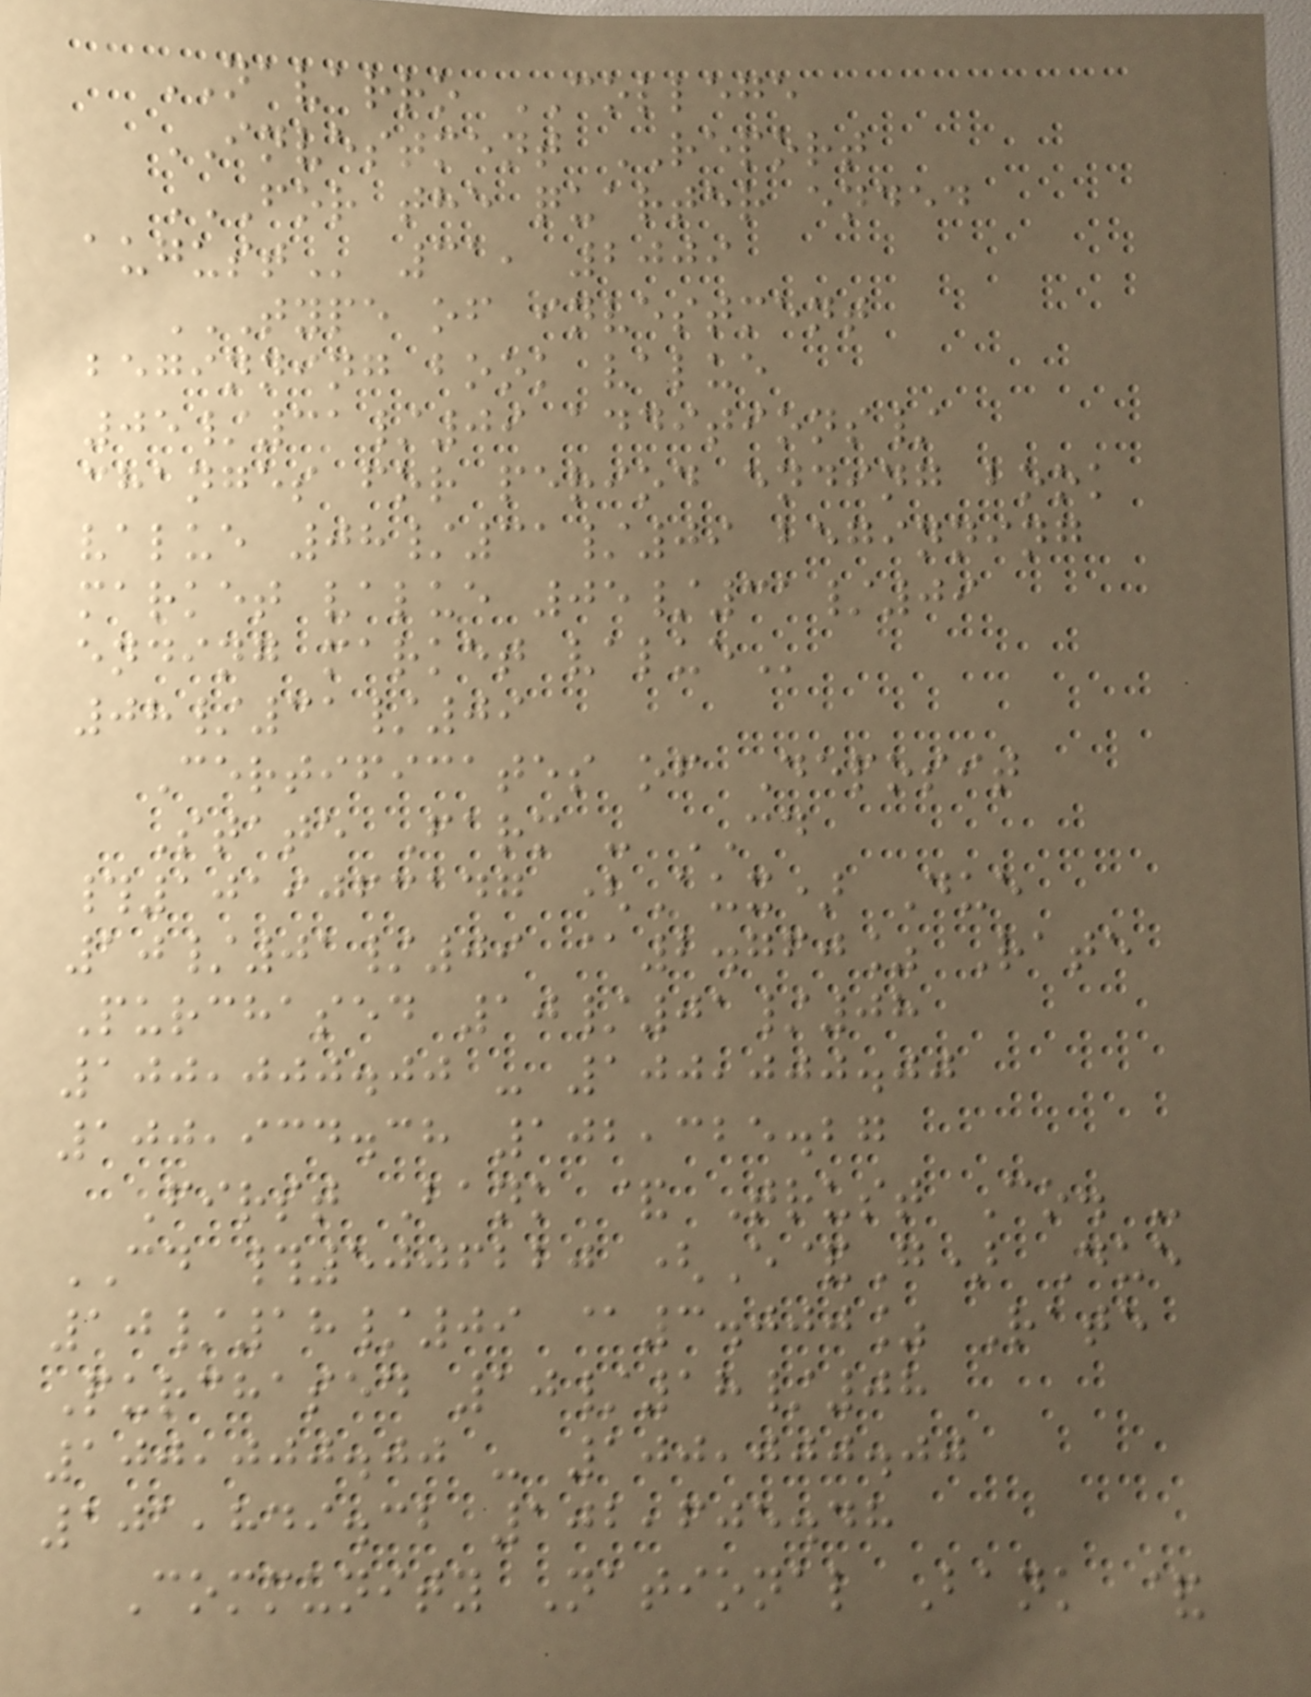NAVARRO COLLEGE
INVESTMENT REPORT
FOR THE QUARTER ENDED
AUGUST 31, 2009
TYPE OF INVESTMENT
BEGINNING BOOK VALUE
05/31/09 ADDITIONS/
CHANGES FOR PERIOD ENDING BOOK
VALUE 08/31/09 BEGINNING
MARKET VALUE 05/31/09
ENDING MARKET VALUE
08/31/09
Certificates of Deposit
State Farm - CD
#1019063147 (Aux) Due
10/01/09 @2.760% Rate
Purchased 10/01/08
100,000.00 - 100,000.00
100,934.38 102,325.27
First Bank & Trust Co. -
CD #5006220 (E&G) Due
10/18/09 @3.000% Rate
Purchased 10/18/08
100,000.00 - 100,000.00
101,849.32 102,605.48
Community National Bank &
